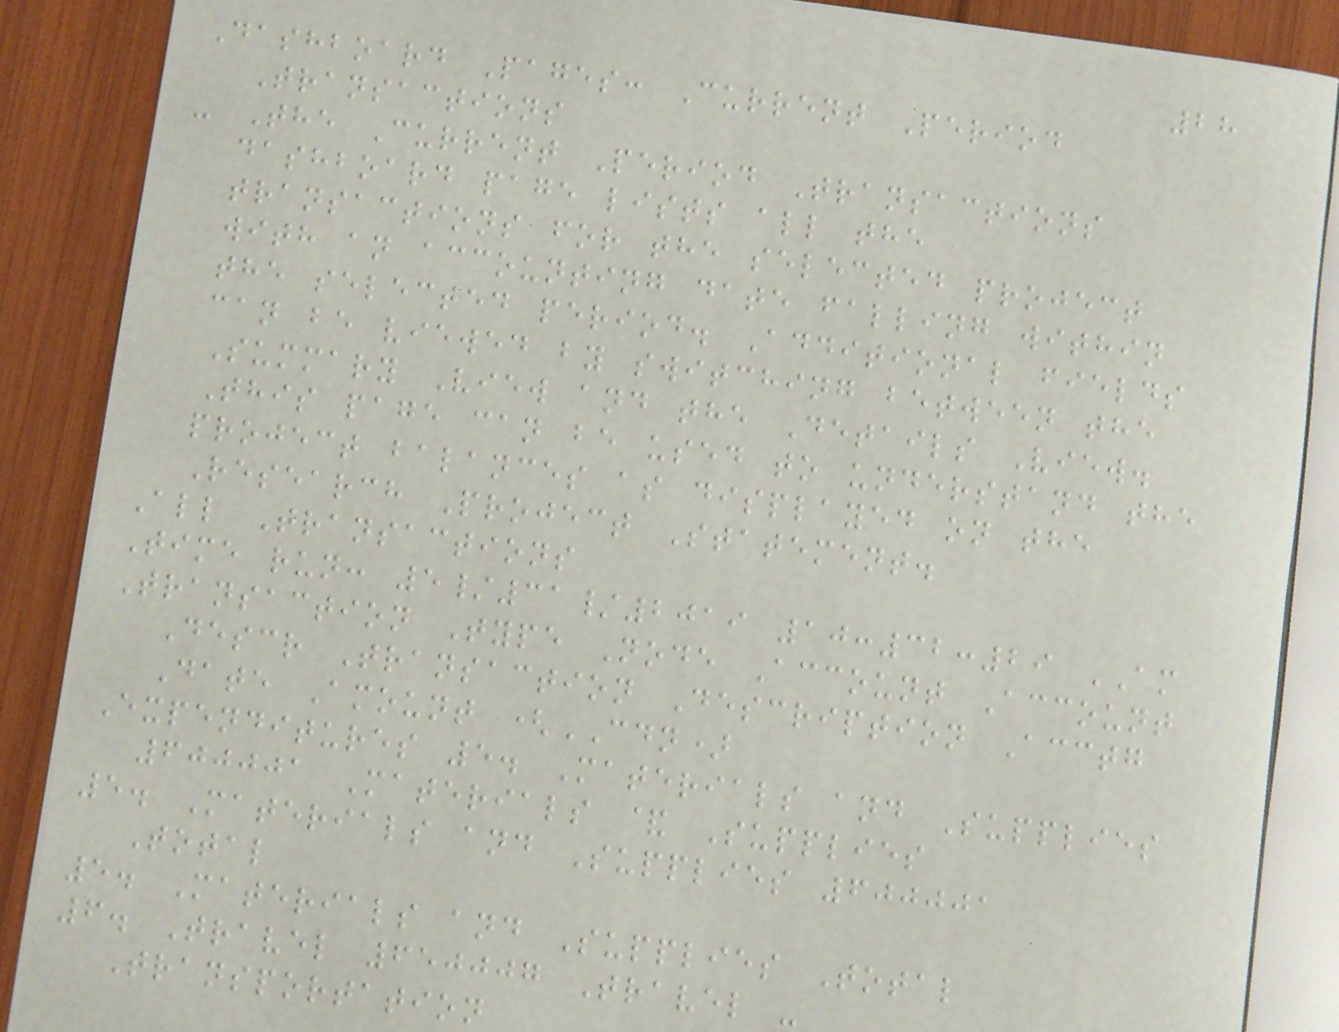28
Dashboard Pages: Current Period
Transactions
- The Current Period Transactions
dashboard page lists all the
transactions for the selected project
with an accounting date falling within
the selected period. Additional fields
can be viewed by switching between the
Summary View and the Details View.
This page can be used to understand the
project balances as displayed on the
Research Project Statement.
All Transactions
Time run: 5/31/2019 10:32:29 AM
Transaction Type Node Account Account
Descr Transaction Description Acctg
Date Amount (CDN)
Expenditures 5. Materials and Supplies
600001 Materials & Supplies
5. Materials and Supplies 600001
Total
5. Materials and Supplies Total
6. Travel 650007 Travel -
Transportation
